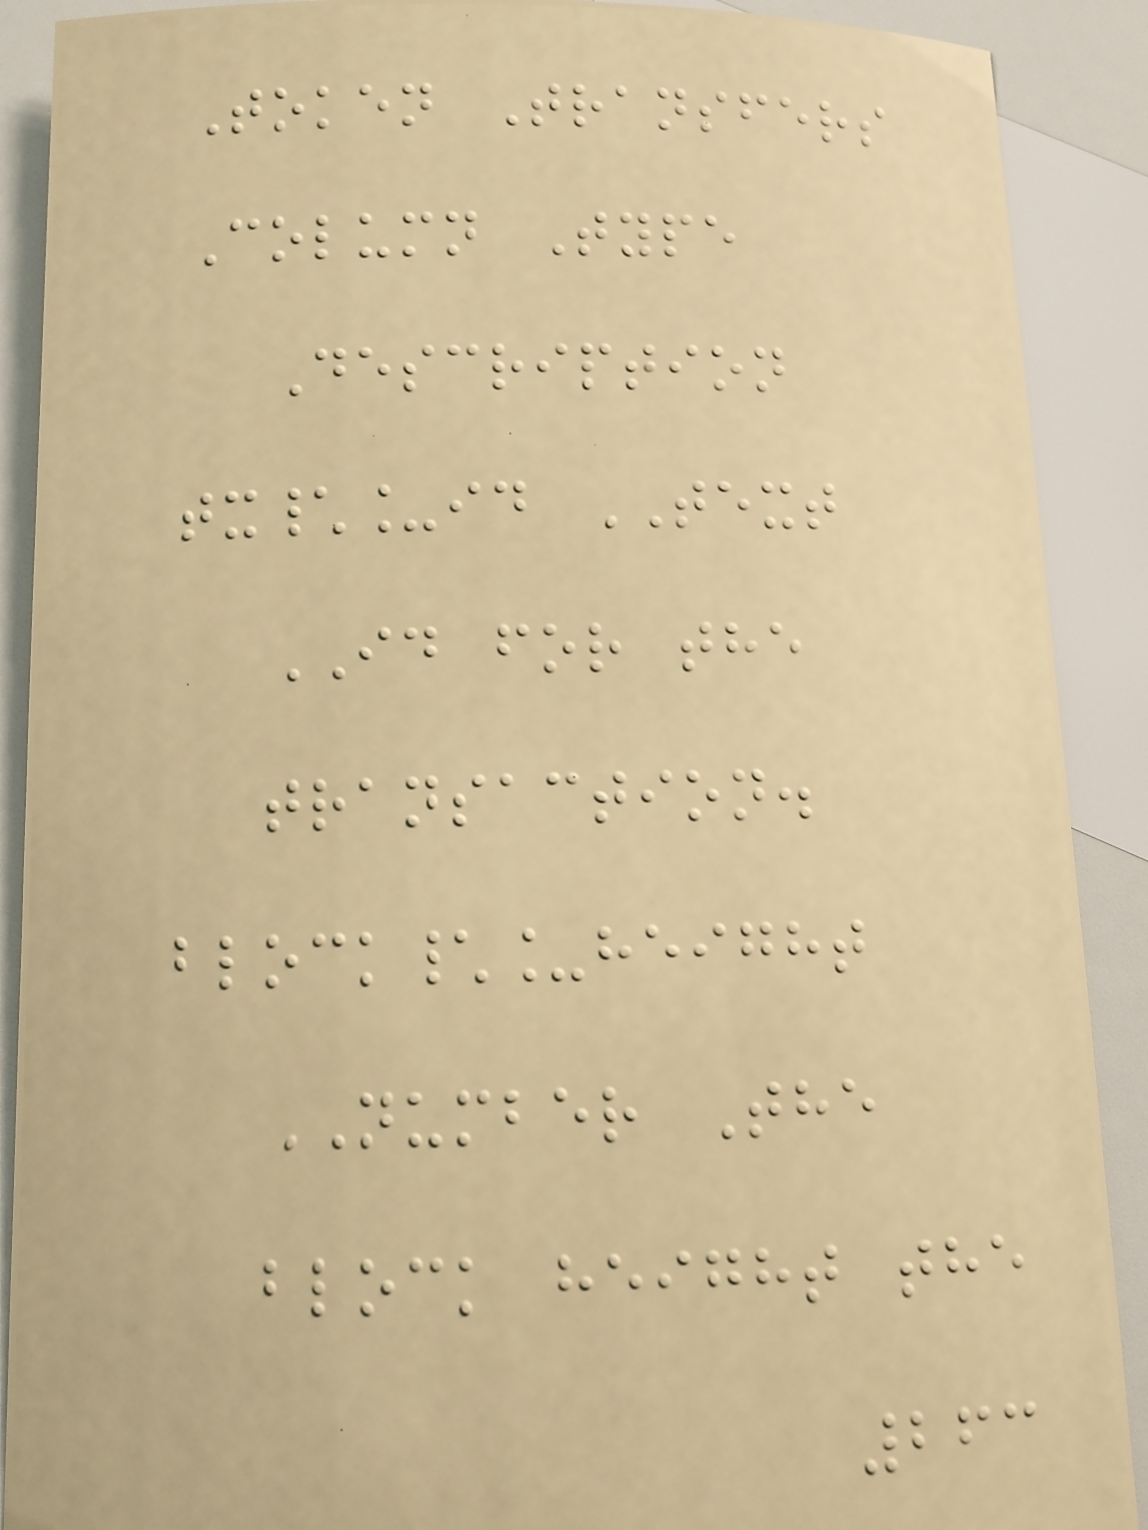Token Transfers
Column Type
Description
tx\_id TEXT
ID for the
transaction.
block\_height
NUMBER The
block height the
263
